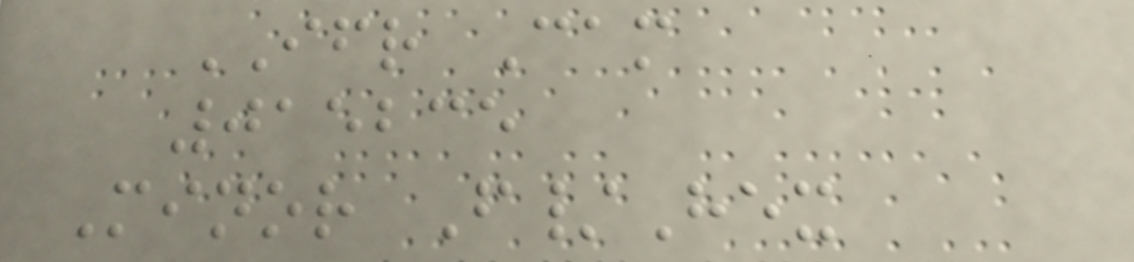IFR Cam
015235
Minor F/Hex
